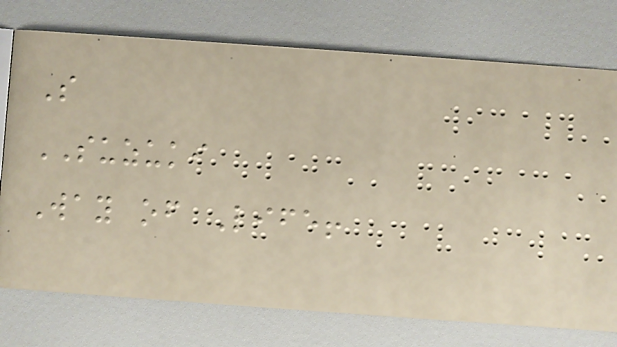S
SUZUKI
Way of Life!
